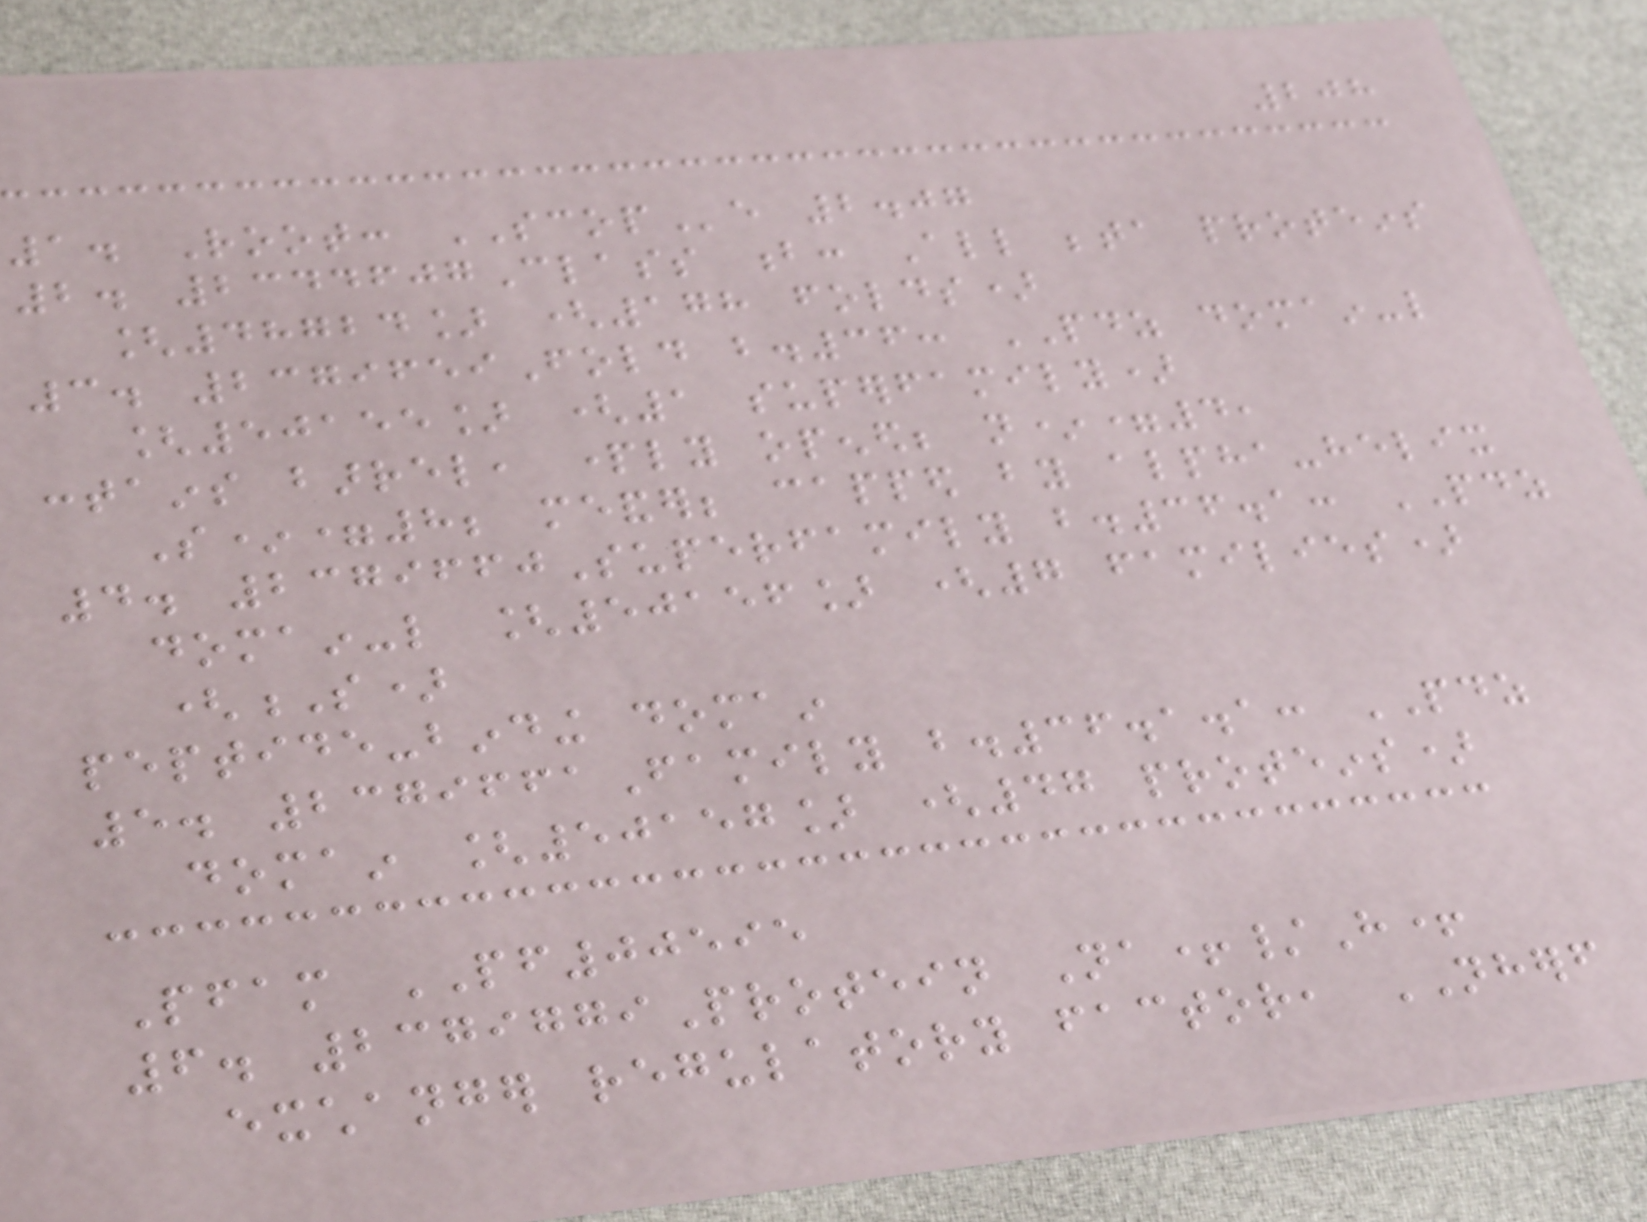208
1. Root: SCOPe 2.07
2. 2344607Class b: All beta proteins
[48724] (178 folds)
3. 2379659Fold b.36: PDZ domain-like
[50155] (1 superfamily)
contains barrel, partly opened; n*=4,
S*=8; meander; capped by alpha-helix
4. 2379660Superfamily b.36.1: PDZ
domain-like [50156] (7 families)
(S)
peptide-binding domain
5. 2379661Family b.36.1.1: PDZ
domain [50157] (47 proteins)
Pfam PF00595
6. 2379779Protein Na+/H+
exchanger regulatory factor, NHERF
